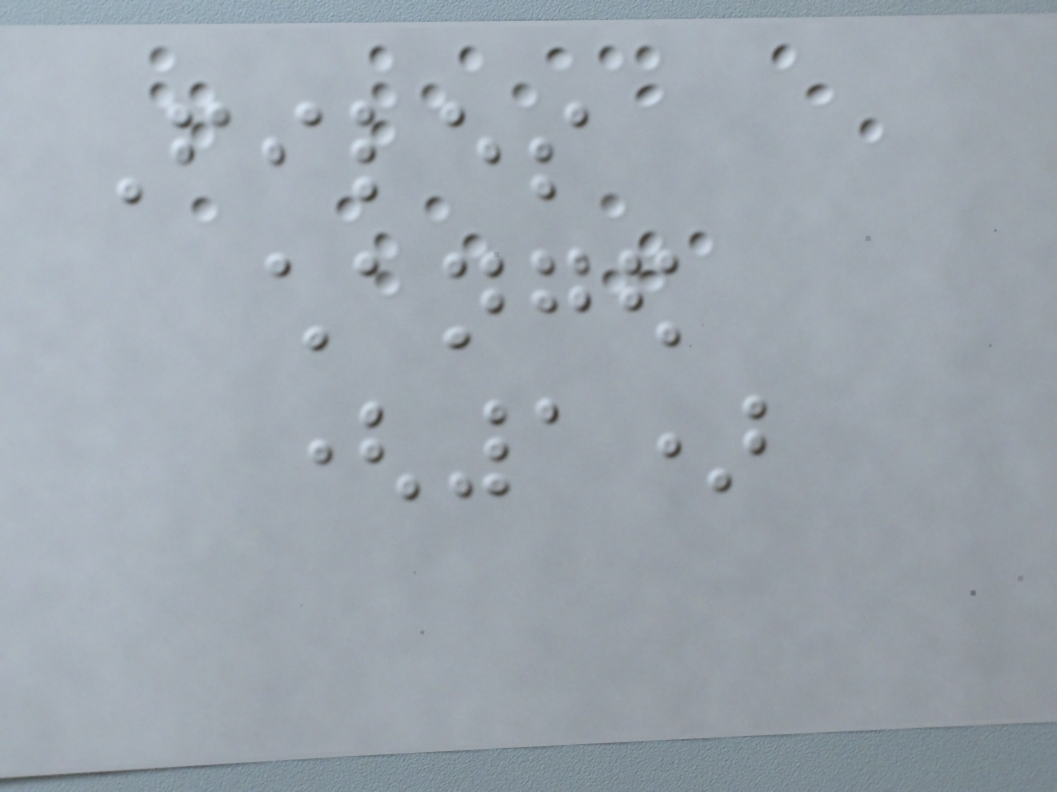Files
changed
(1)
